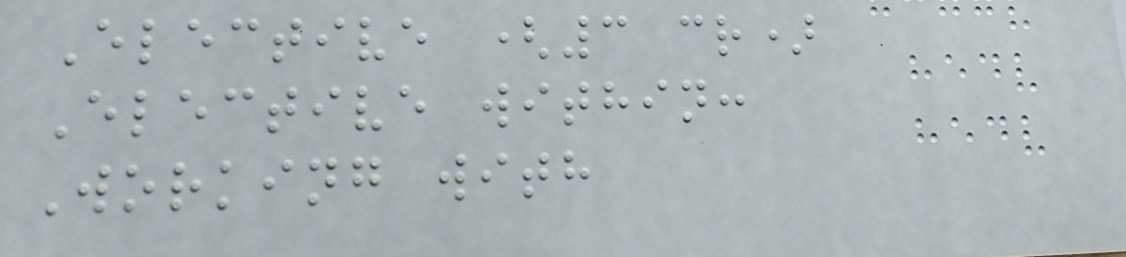Elective (3 cr)
Elective within:
Working with
